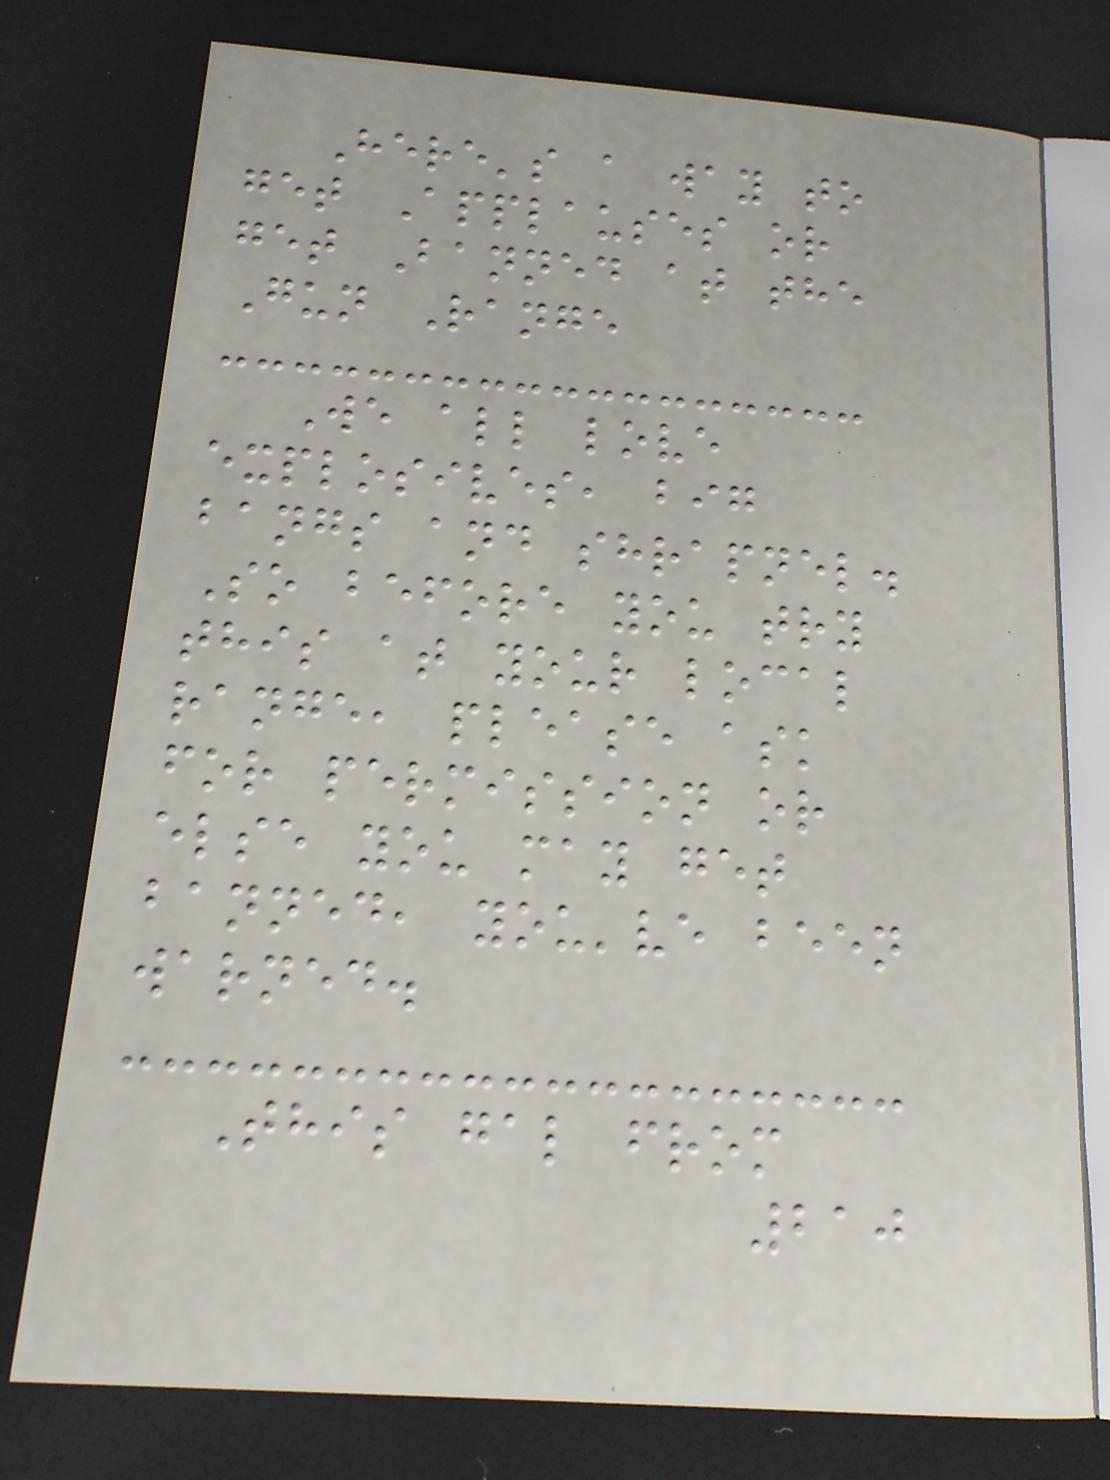Here's a way to
get Applauses or
get Banned at the
Gun Range
We all love
explosives, big
bangs and shrapnel.
So before you try
this at your local
range, please ask
for permission or
else you may get
banned, you've been
warned.
This gal from
210
